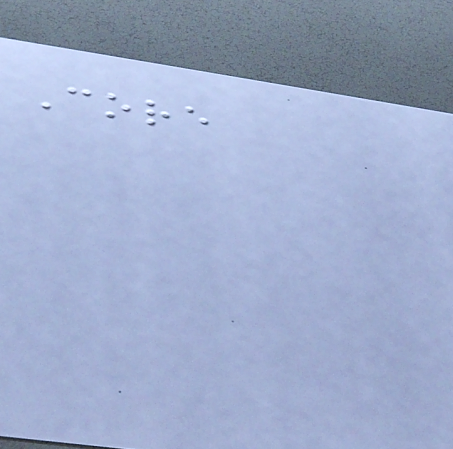Core
